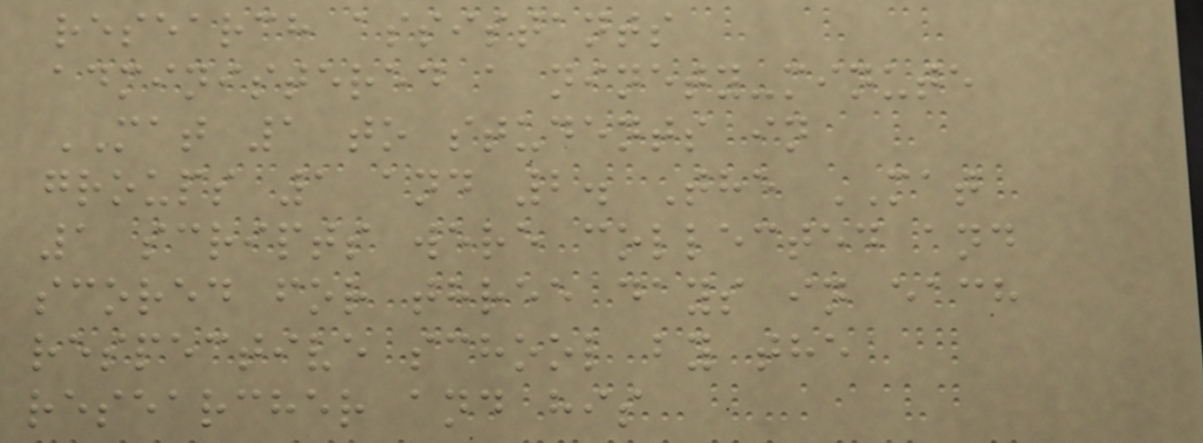research assistants
administered a ninety-minute
MAT 1 to students in
groups 1 and 2. The MAT
1 scripts were collected and
scored for three days in each
respective school by the
researcher and his
